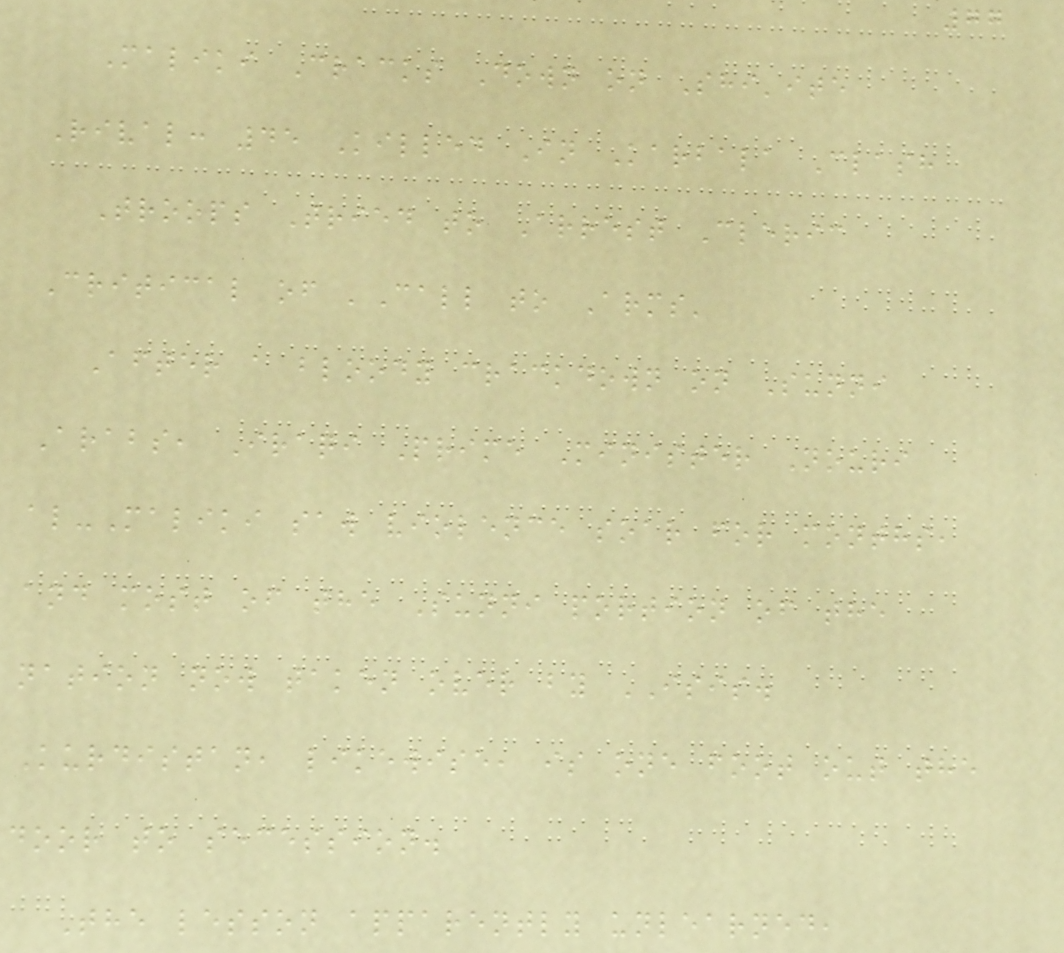77
Maliki Cracks Down on Shi'ite
Rival: 45 Killed In Karbala Clash
Troops Tried to Arrest Cleric
Critical of 'Call to Arms'
After a bloody crackdown on Sunni
Arabs, Iraqi Prime Minister Nouri
al-Maliki saw violence soar for months,
and most of the Sunni portion of the
nation now taken over by ISIS.
Kurdistan, likewise, is one foot out the
door to secession.
The lesson apparently unlearned,
